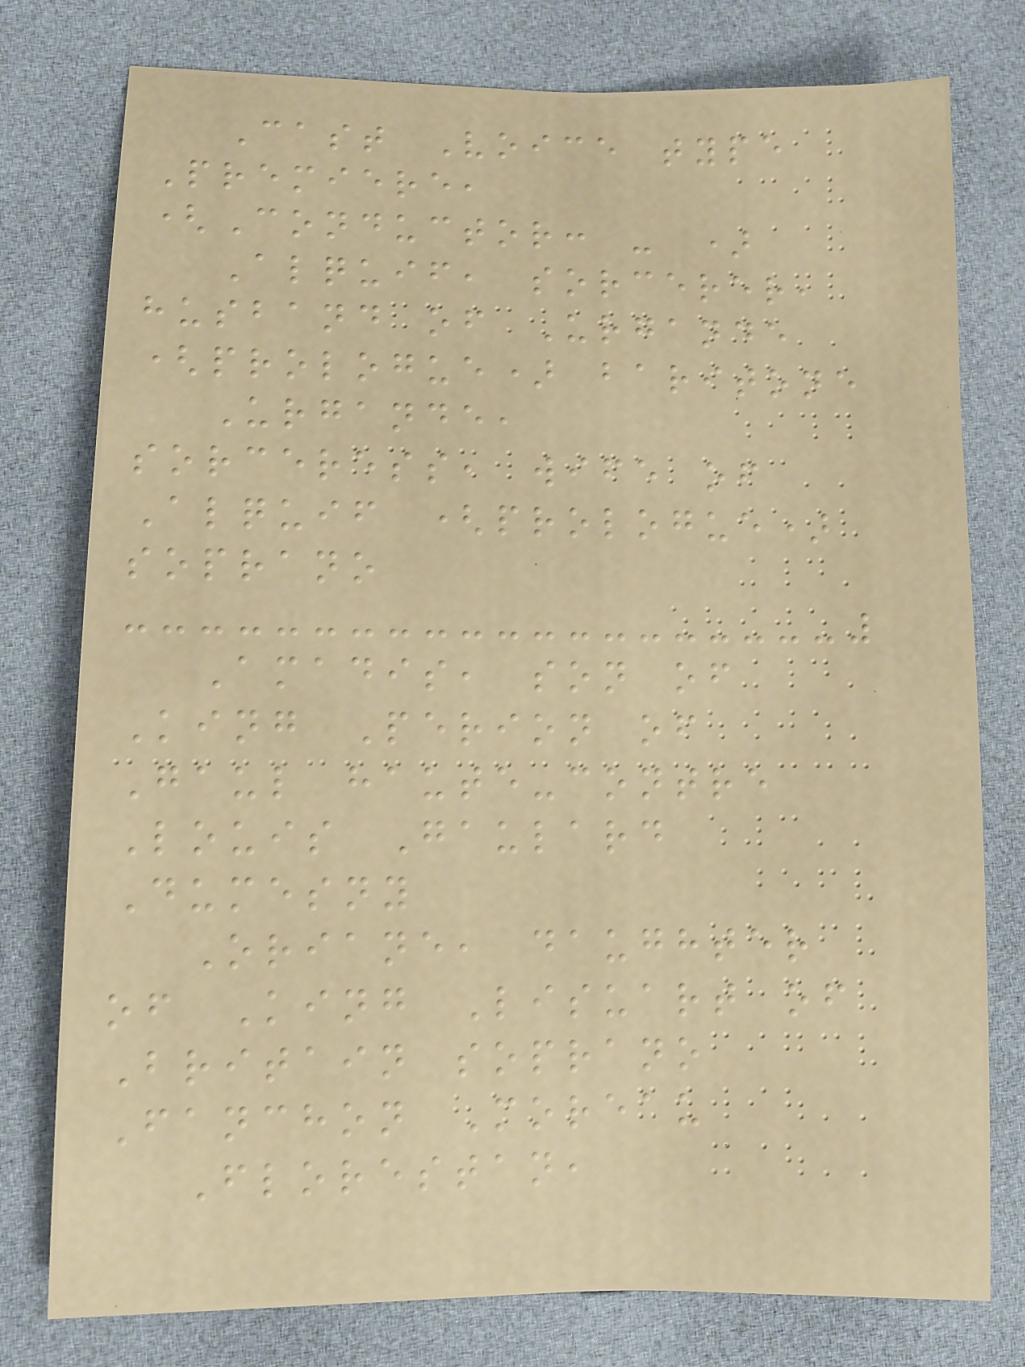Cast Voice type
Premiere,
(Conductor: - )
Alquif, sorcerer,
husband of Urgande
(prologue) baritone
Urgande,
sorceress, wife of
Alquif (prologue)
soprano
Amadis, son of
King Perion of
Gaul haute-contre
Louis Gaulard
Dumesny
Oriane, daughter
of King Lisuart of
Britain soprano
Fanchon Moreau
Florestan,
